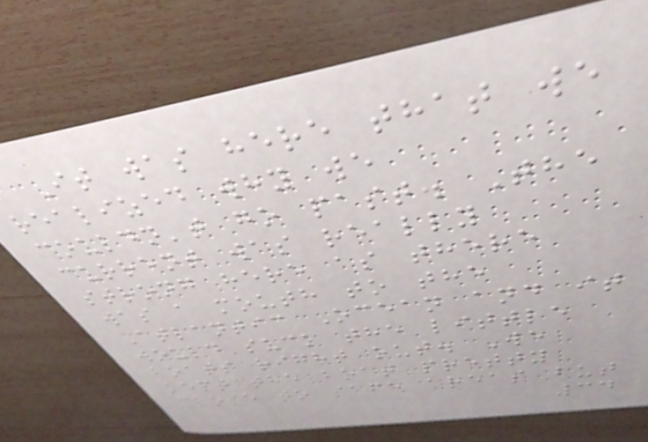It was here that we
realized why we
couldn't go past. The
current was really
strong here as there
was a mouth to the
Atlantic Ocean and it
would suck the little
boats right out. We
kept the boat pretty
close to safe areas but
34
